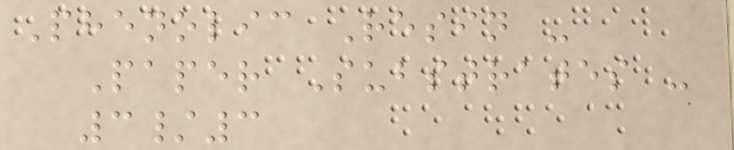Phenolic Resin -
Paper Substrates -
3/3
